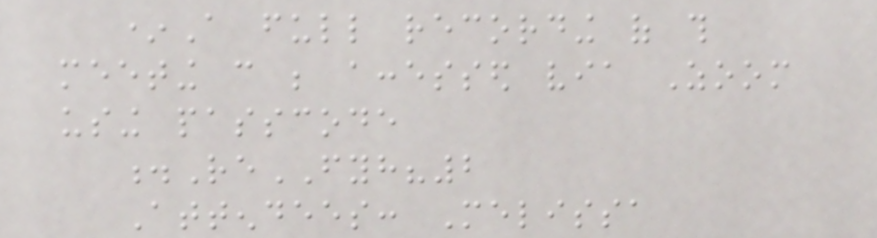*A full recording of this
meeting can be accessed via Zoom
using passcode
.ReFYH?2
Attendees: Melissa
